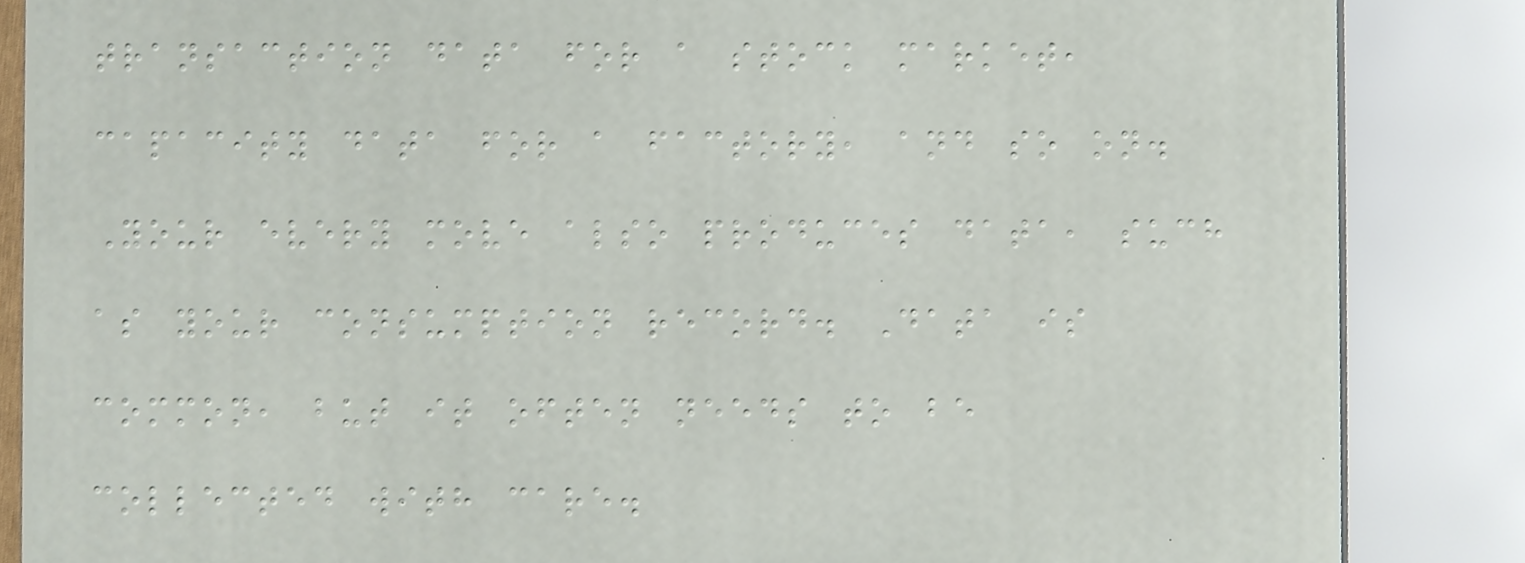transaction data for a stock market,
capacity data for a factory, and so on.
Your every move also produces data, such
as your consumption record. Data is
common, but it often needs to be
collected with care.
